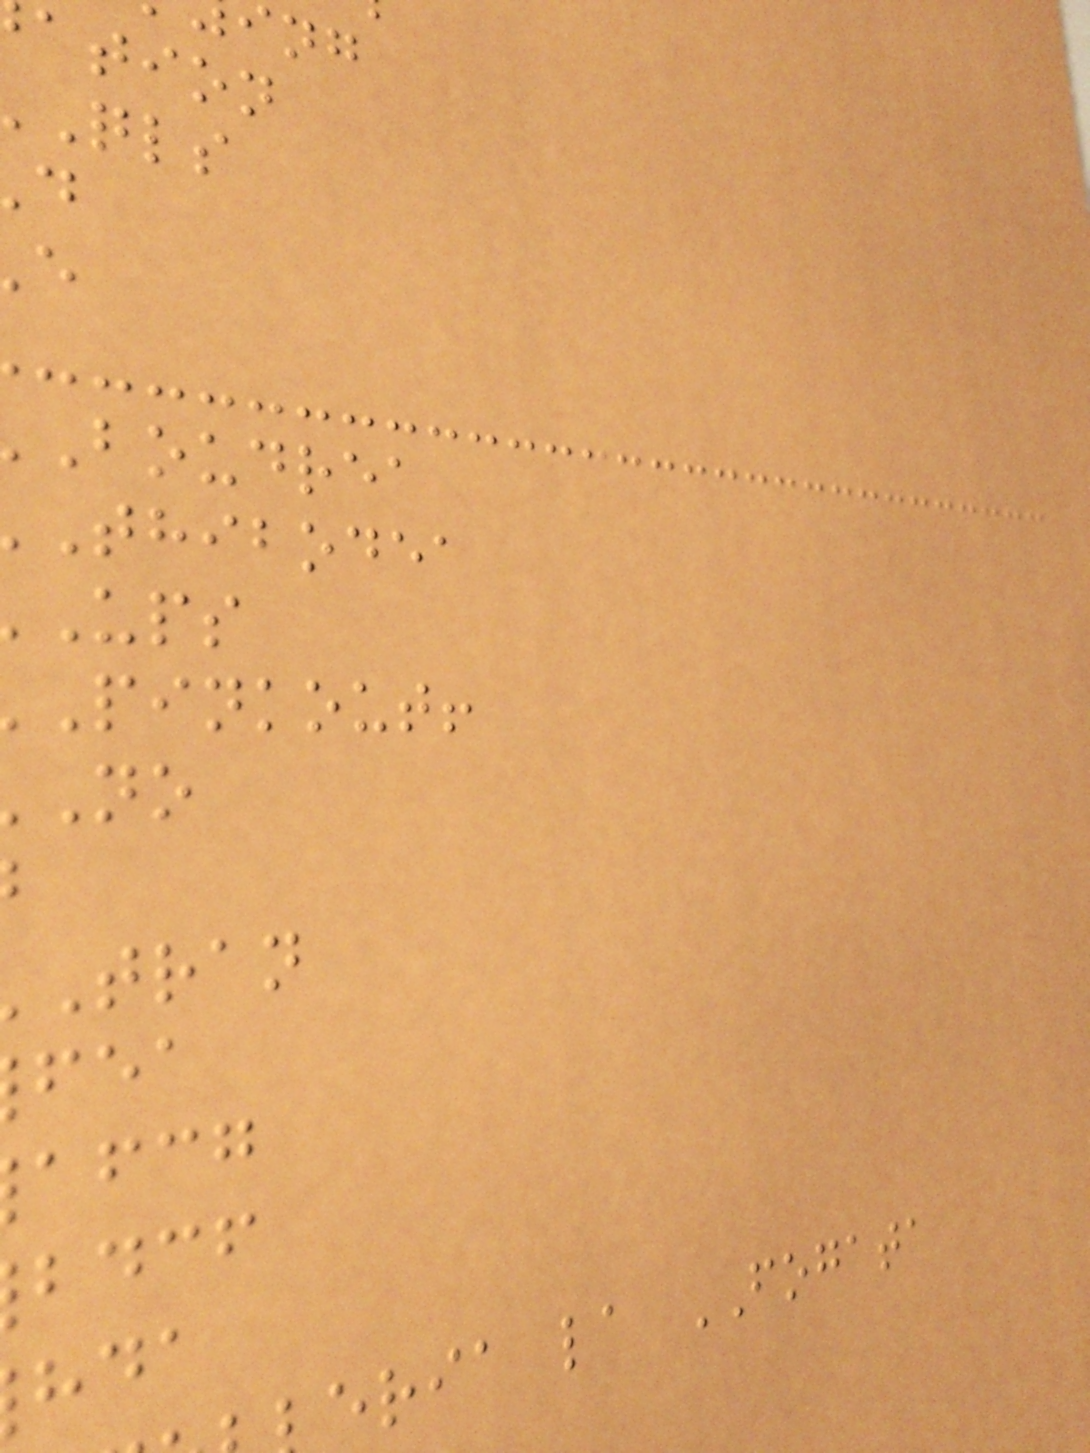ation
boudrea
thibodea
pinkout!
tran
afcg
bdcf
eria la FOGATA
